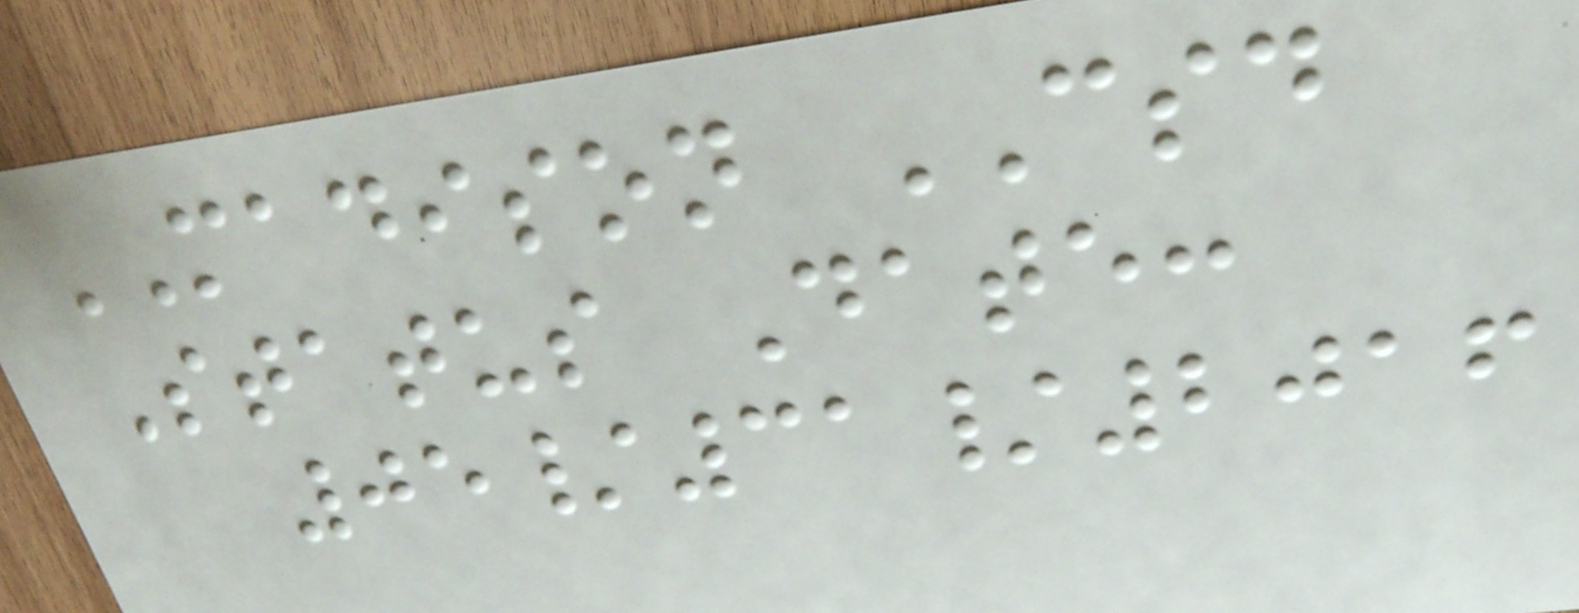MADISON CSD
Status Date:
05/31/2016
